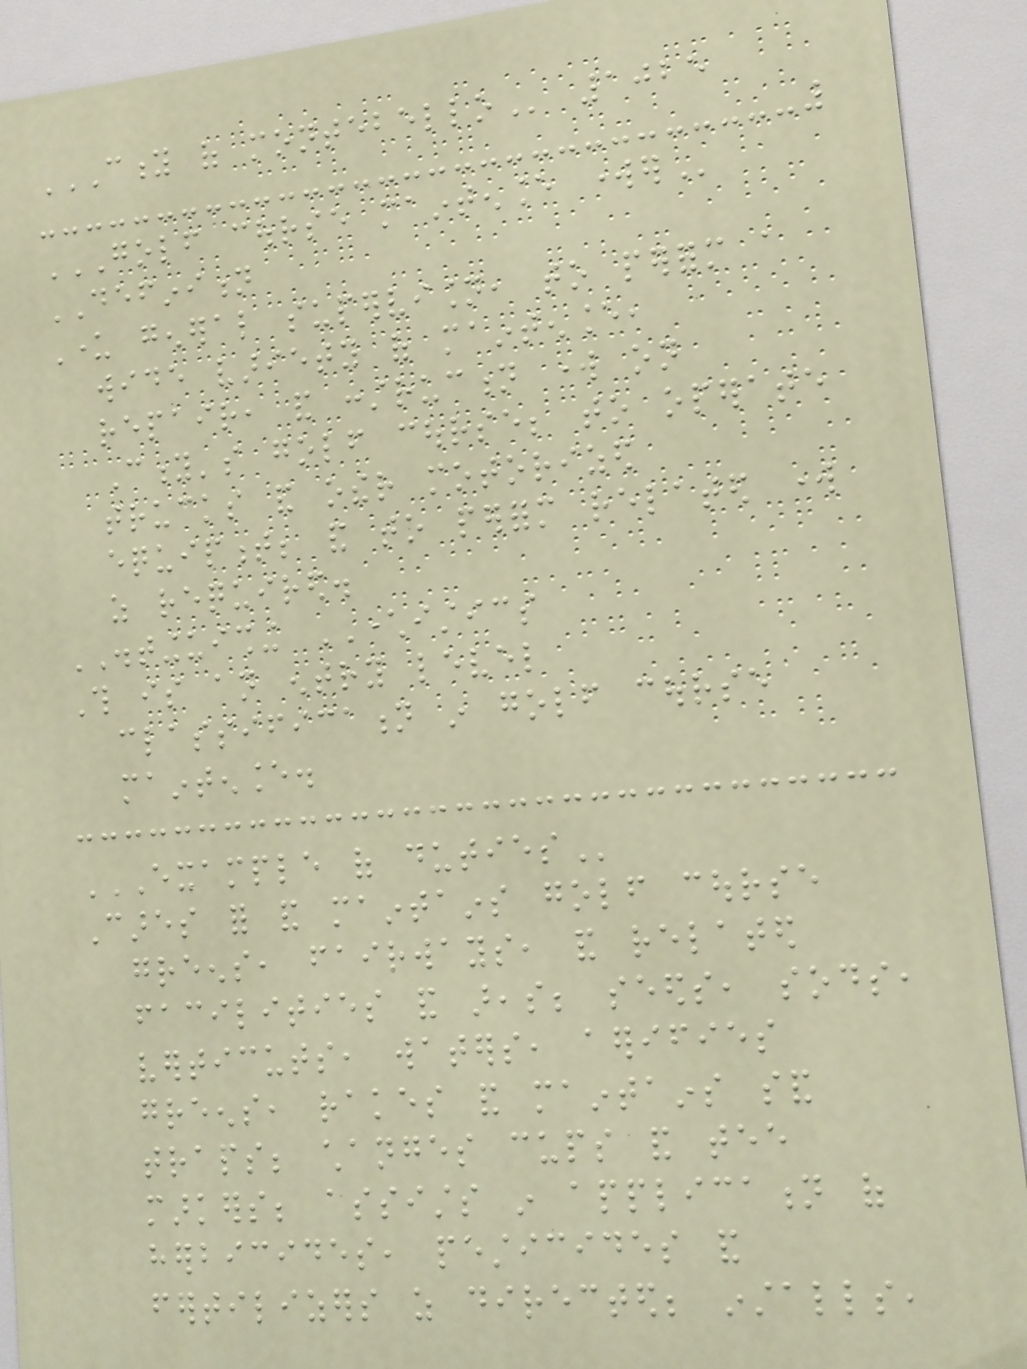CITY OF MONTEBELLO 1025
GOLF COURSE MAINTENANCE WORKER
DEFINITION
Under general supervision, to perform a
wide variety of maintenance,
repair, and construction work on
City's golf course; to operate
trucks and other motorized
equipment; and to perform related work
as required.
DISTINGUISHING CHARACTERISTICS
This is an entry level
classification in golf course
maintenance.
EXAMPLE OF DUTIES
Cares for and maintains golf course
greens, fairways, and related
facilities and areas; seeds, sods,
verticuts, waters, aerifies
greens, rakes and maintains sand
traps; changes cups and tee
markers; assists in application of
herbicides, pesticides and
fertilizers as directed; installs,
